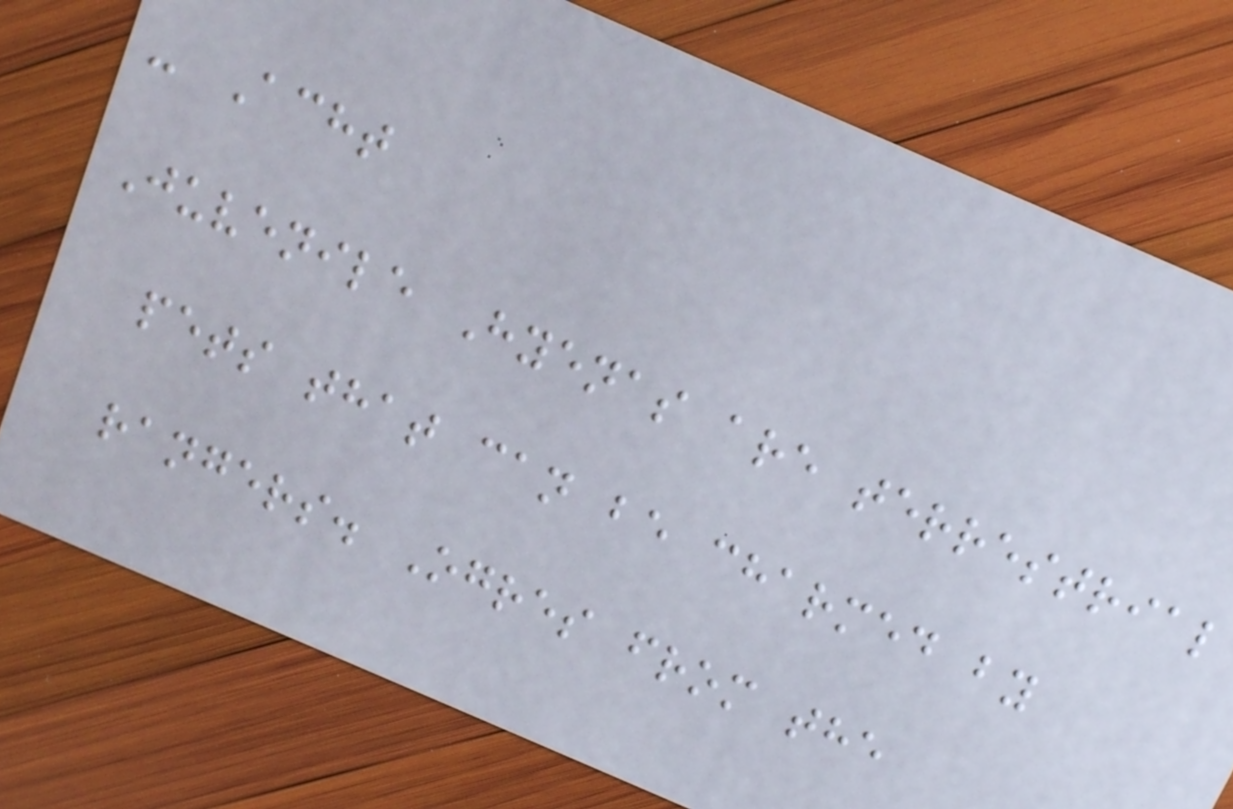- Acht
Juvenile Hyenas are terrestrial
pets that can be charmed by
rangers. Ogres from the
